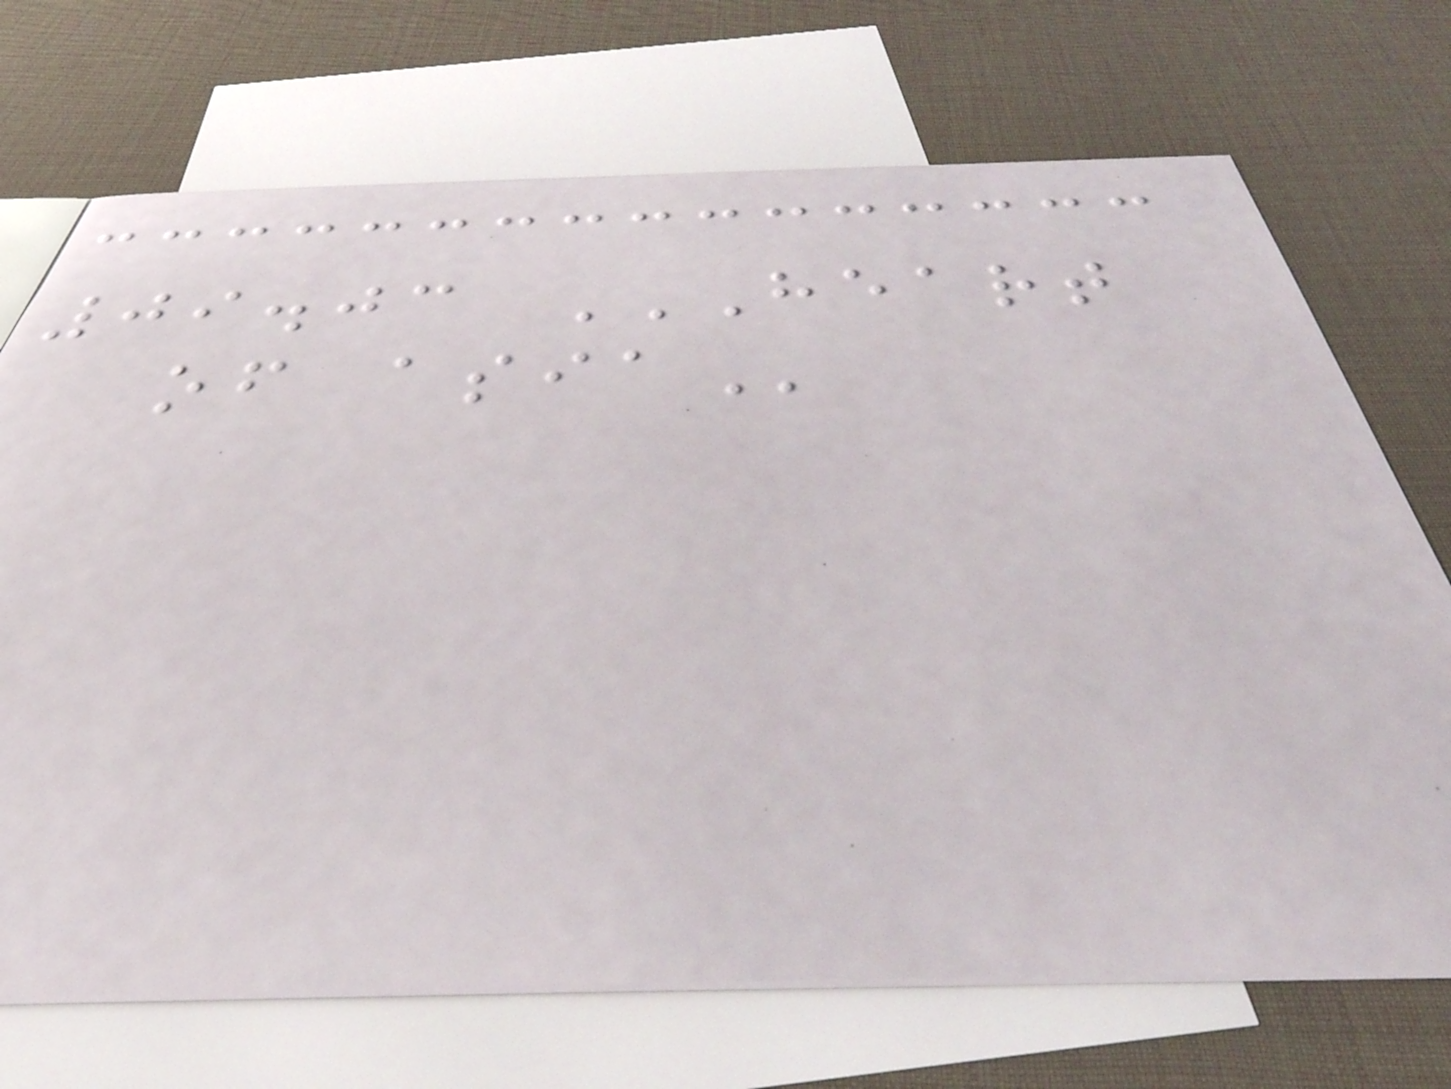09.03 HEART
OF ASIA
